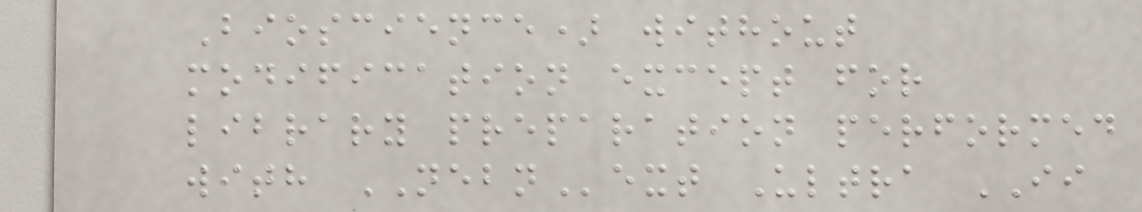Bioscience) without
modification except for
library preparation performed
with NEBNext Ultra II
